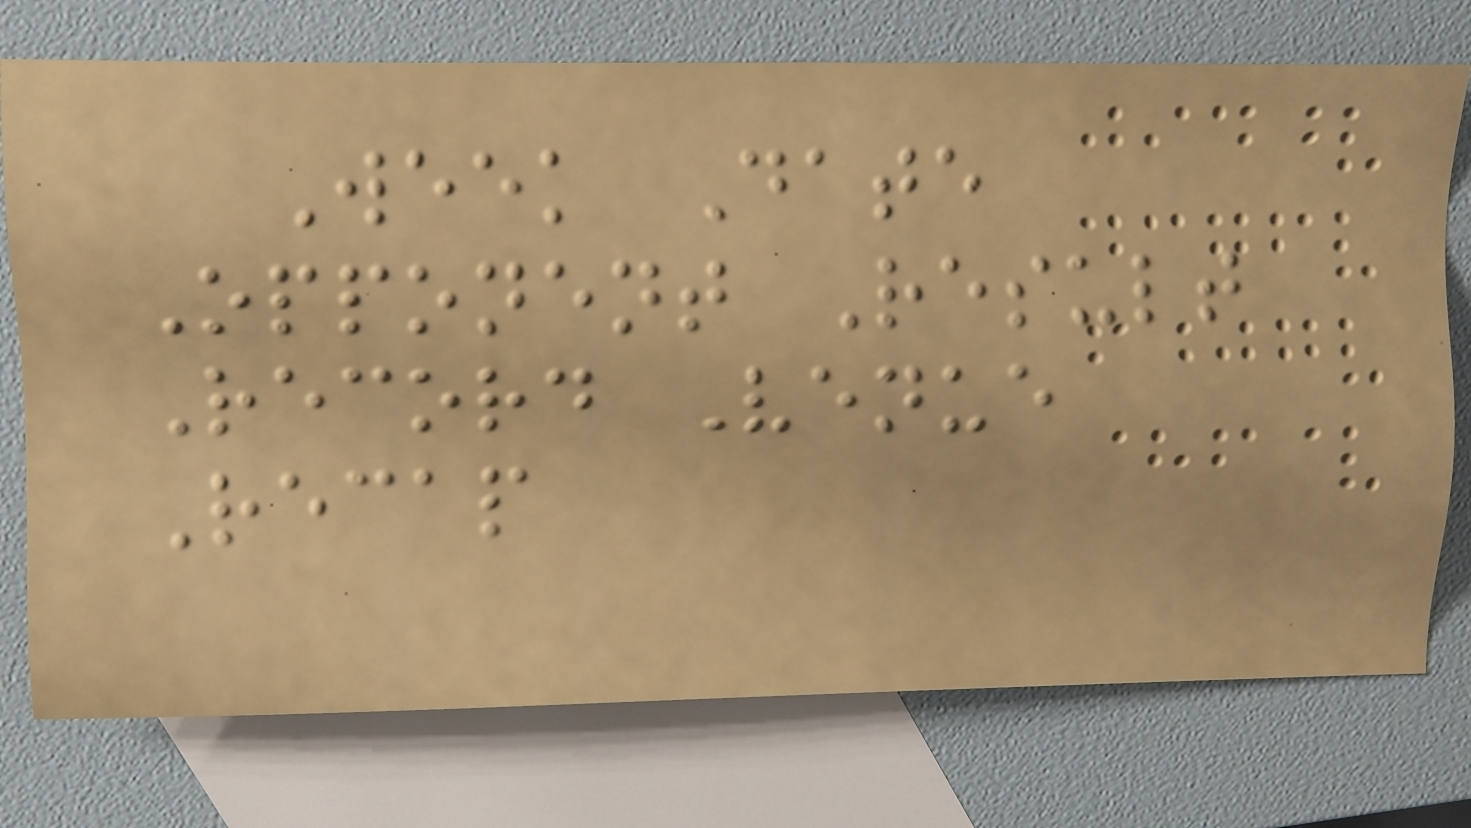Week Date
Opponent Result
Record Venue
Recap
